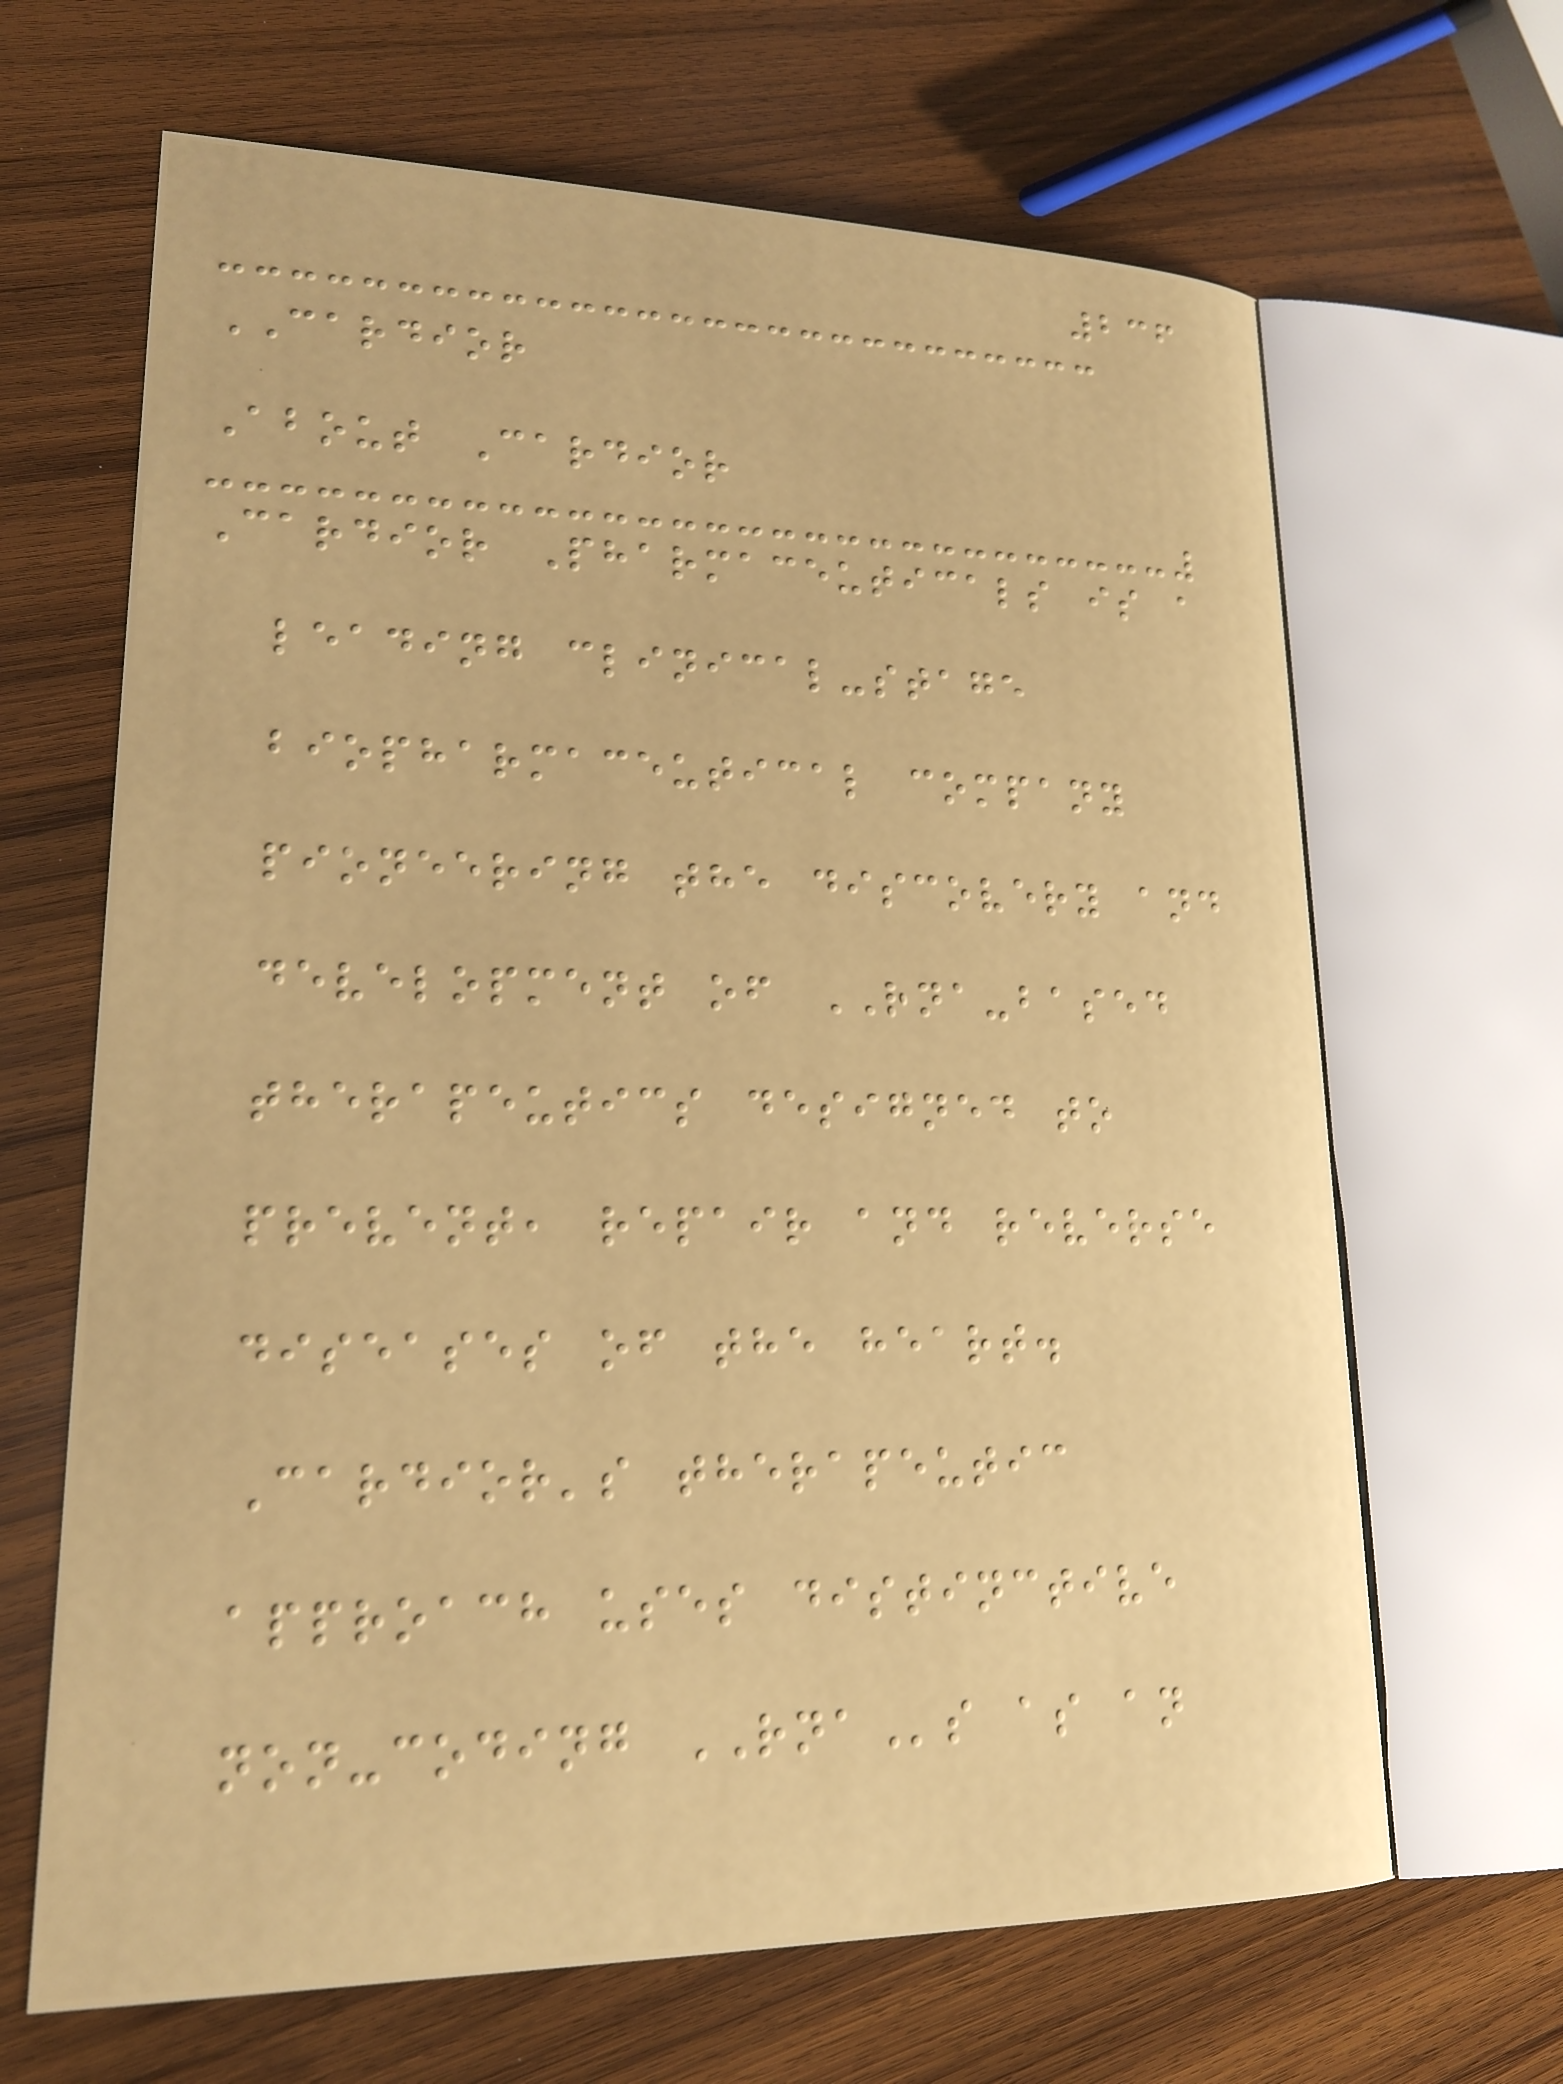236
CARDIOR
About Cardior
Cardior Pharmaceuticals is a
leading clinical-stage
biopharmaceutical company
pioneering the discovery and
development of RNA-based
therapeutics designed to
prevent, repair and reverse
diseases of the heart.
Cardior's therapeutic
approach uses distinctive
non-coding RNAs as an
